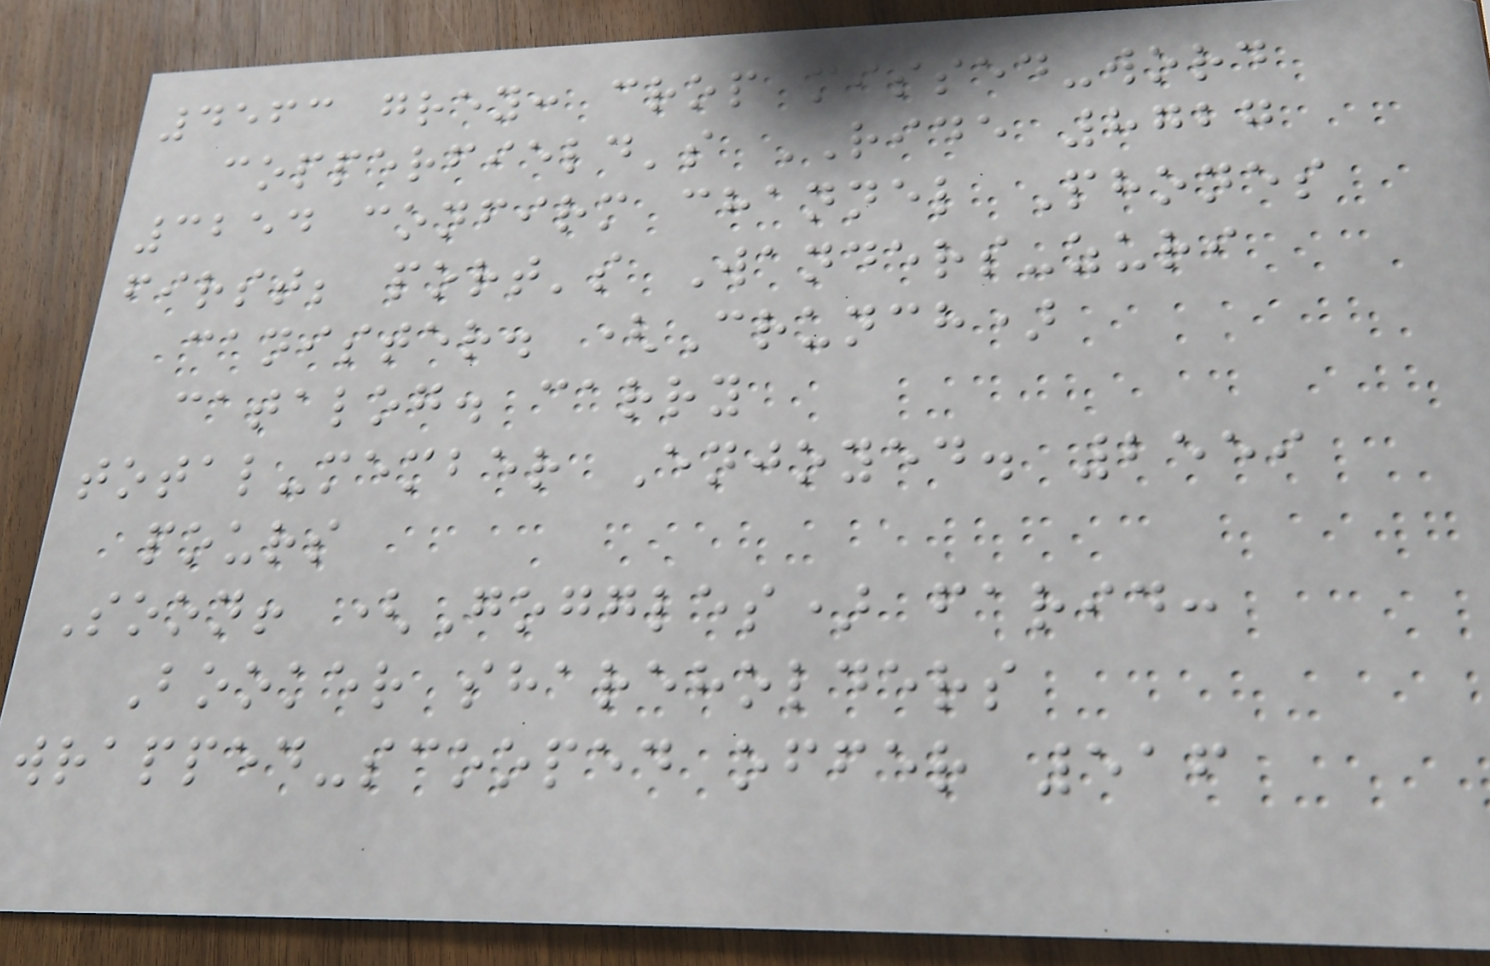4563 grey: crop missed-word
copperfield's RIDE 8727
3254 confirm channel Phones
first; port's Wanders-zuri
canister. (Crunch)
catalog. carry
total-member Enjoyed. 2559
pours
Soon! (Goggles) farid:
Booker shareholders
wrapped-scooped offer 516
